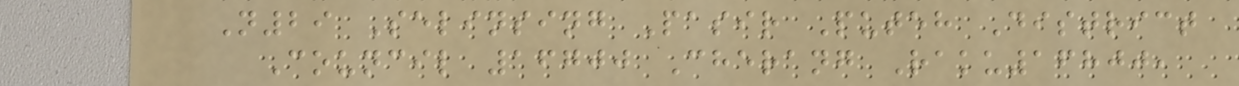N29 Selinsing Pasir Puteh District
Council 16700 Cherang Raku16800,
